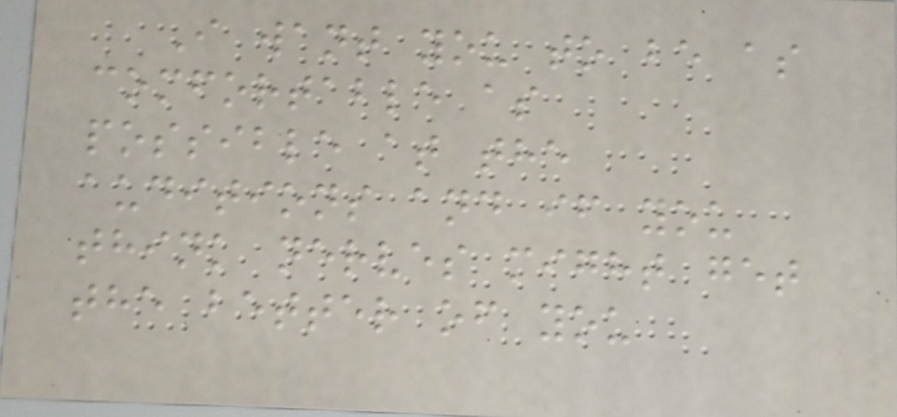I want you to be as
comfortable as
possible at the
auditions and if you
think nerves might get
the better of you
